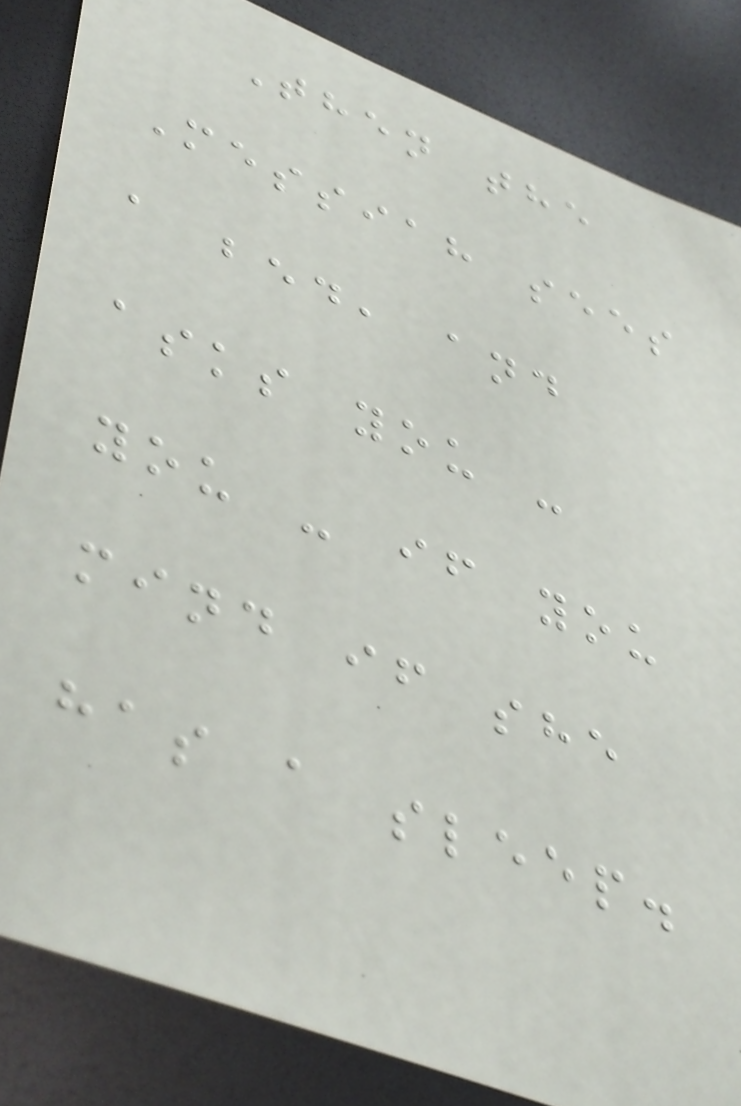Then the
Messiah sees
a bed, and
asks you -
you - if you
mind if she
has a sleep.
